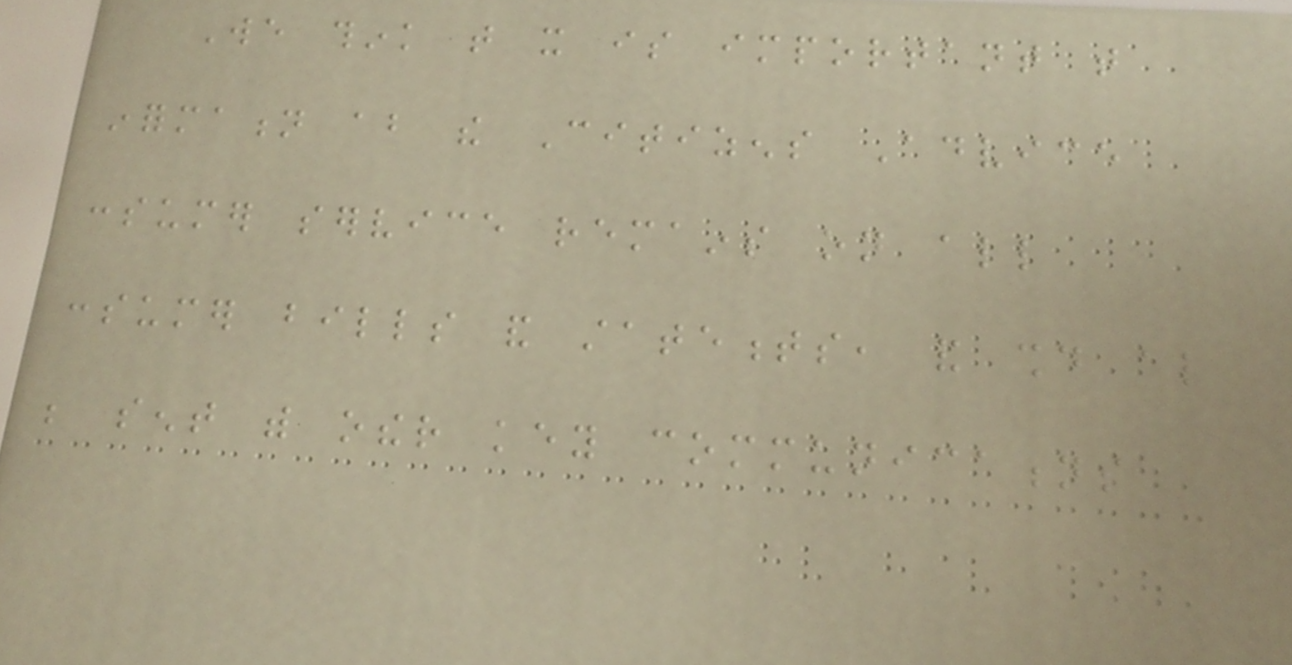We think that it is important that
information about the Citizens Advice
consumer service remains on all
consumer bills and statements, and should also
be sent with other key communications
